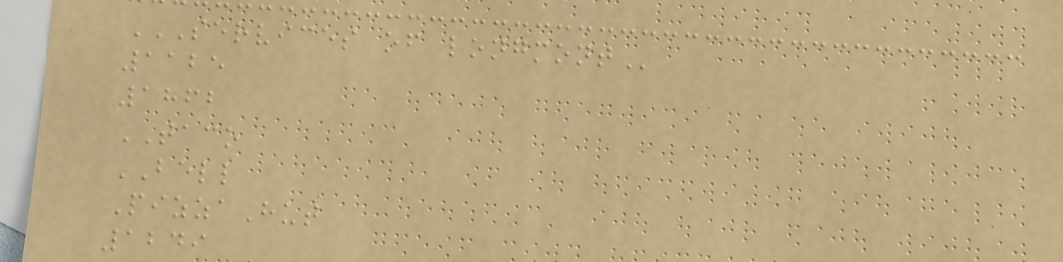SERVICES OF LONGMONT
1125
1862
TACO
BELL
PizzaHut
1249
